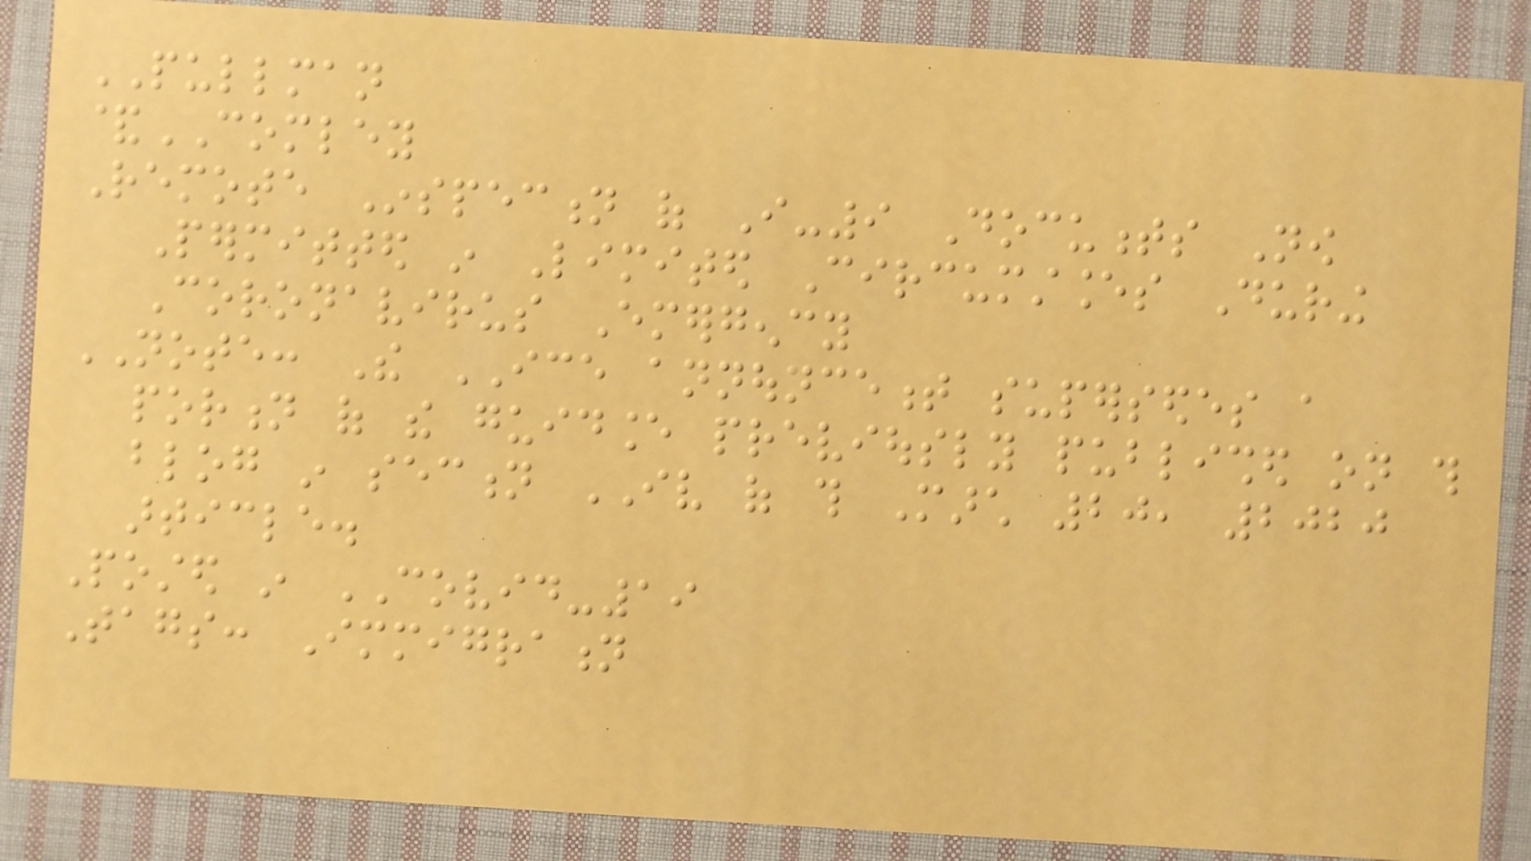PULLMAN
&COMLEY
Remote Inspection of I-9 Documents Now
Permitted in Limited Circumstances During
Coronavirus Emergency
NOTE: The ICE announcement supersedes a
portion of the guidance previously published on this
blog in section IV of this March 20, 2020
article.
Posted in COVID-19
Tags: Immigration
